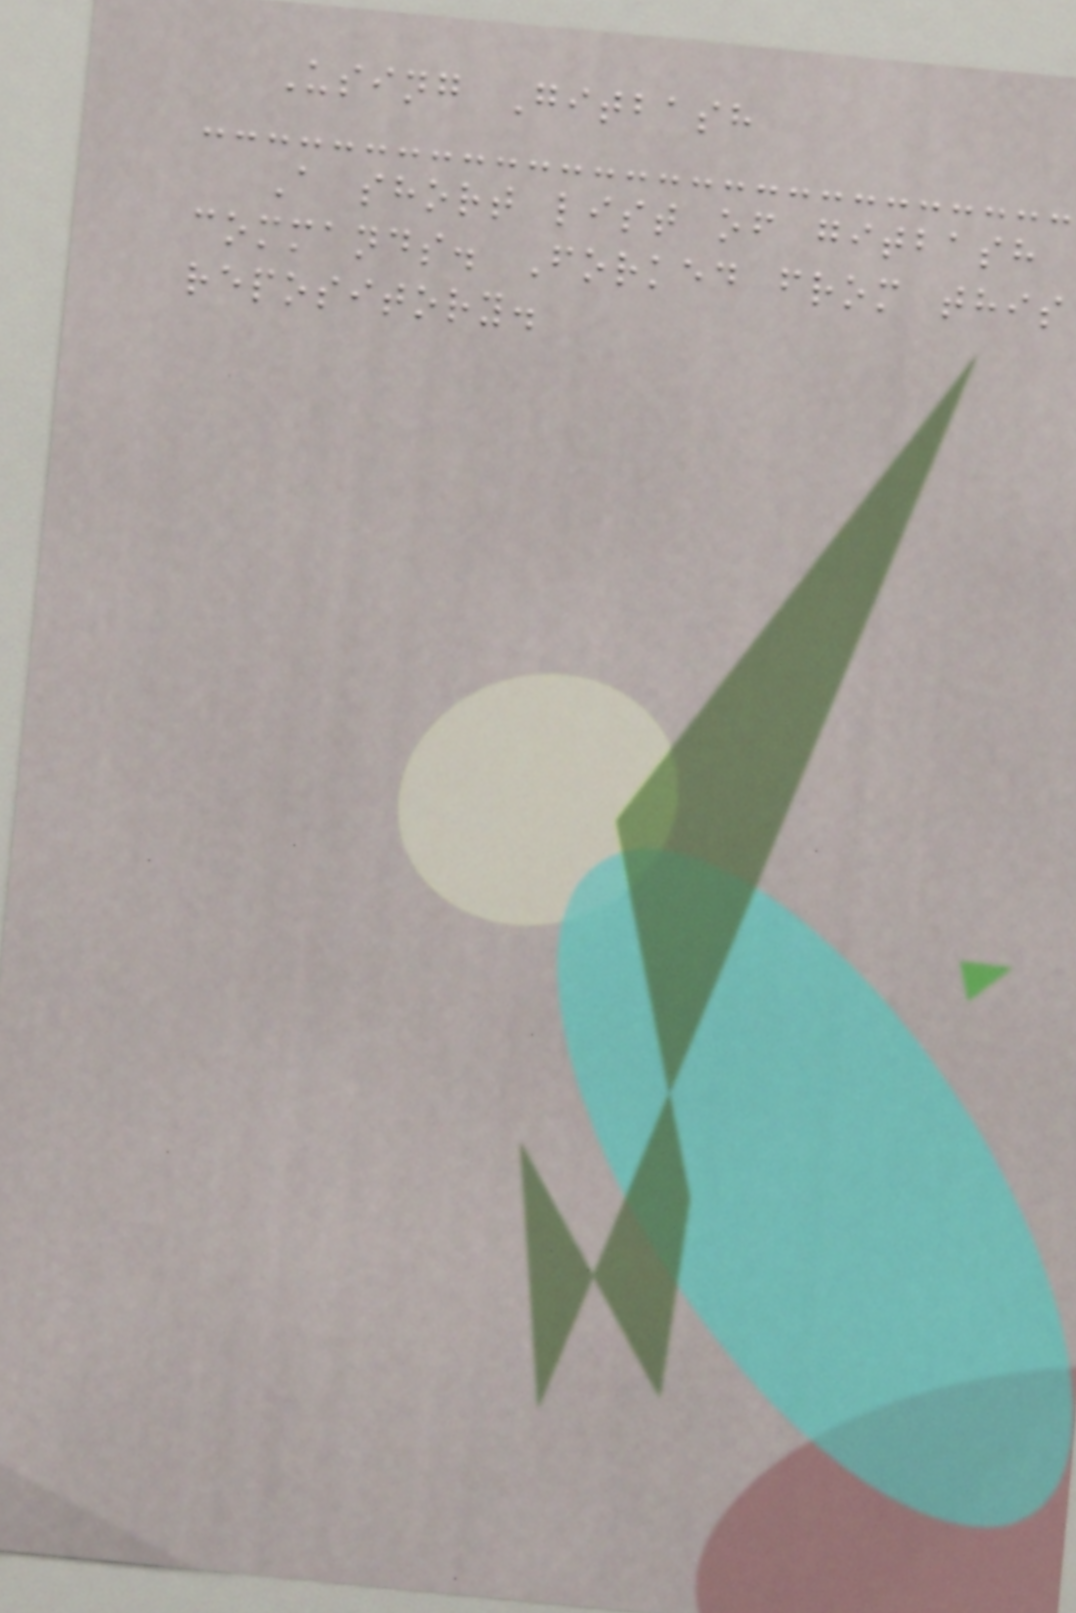Using Gitbash
A short list of gitbash
commands. Forked from this
repository.
